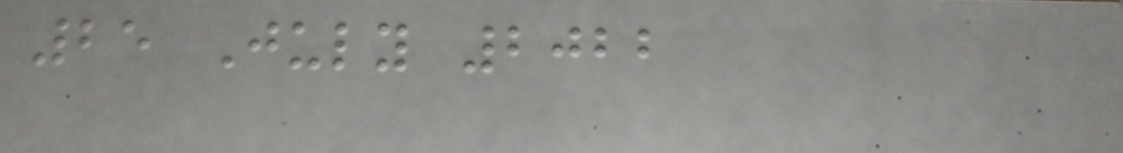25 July 2022
